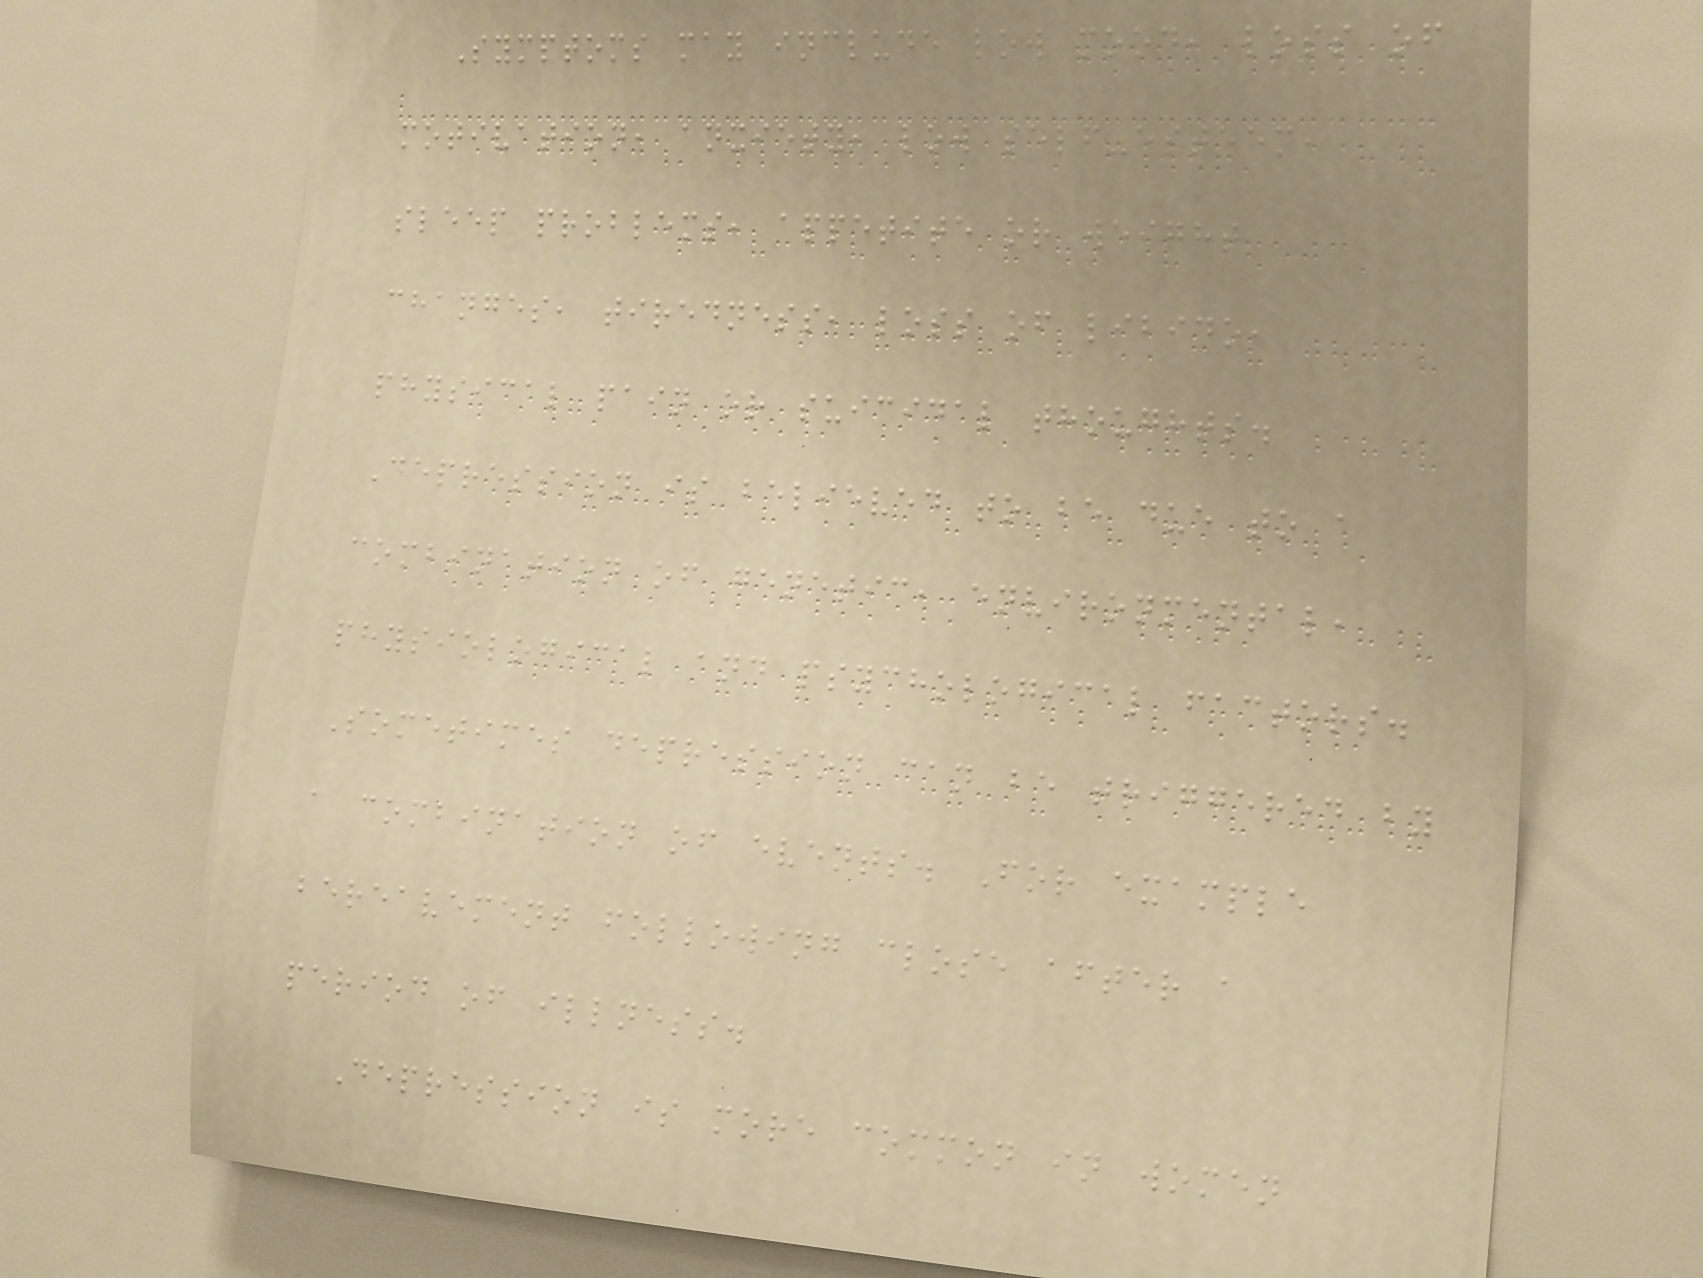Symptoms may include low mood, loss of
motivation, anxiety, low self-esteem,
sleep problems, appetite or weight
changes, tiredness, loss of libido,
physical pain or suicidal thoughts.
Depression is believed to be due to a
combination of genetic, environmental,
physiological and psychological factors.
Sometimes depression can be triggered by
a combination of events. For example
bereavement following close after a
period of illness.
Depression is more common in women
